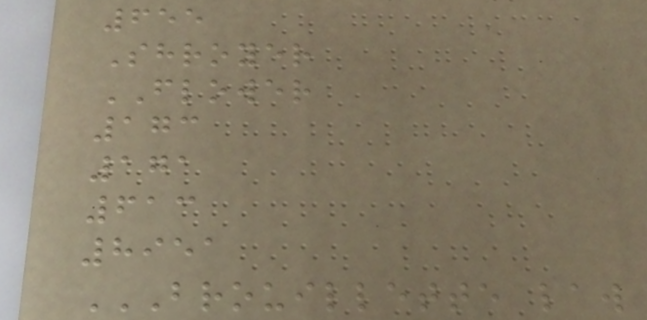655
Shroyer
FLOWER
173
171
613
8951
BROUILLETTE LAW
